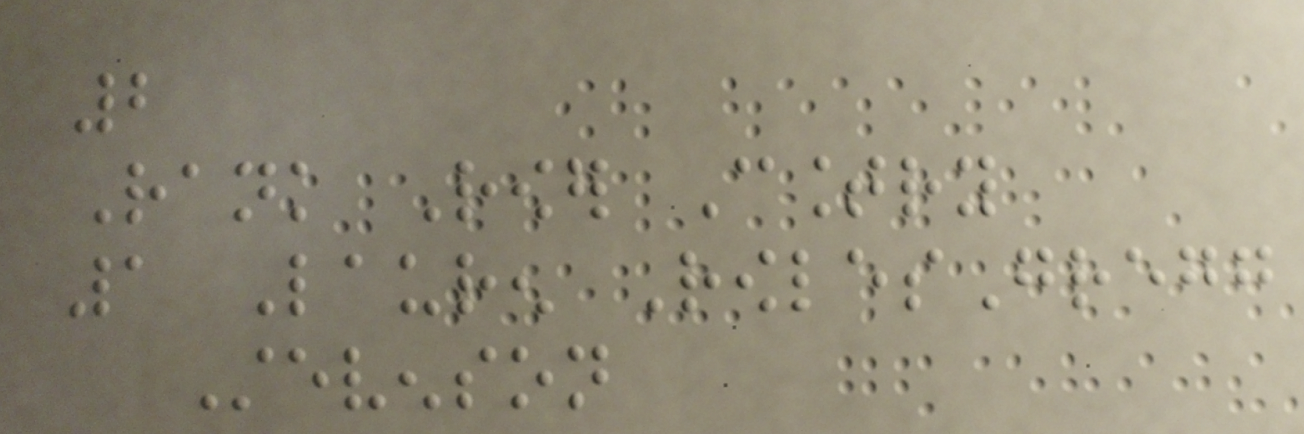2
Rank Rower Country
1 Lauren RowlesGregg
Stevenson
